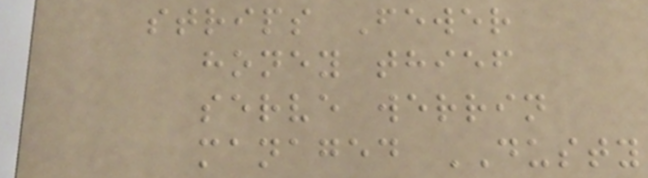strips Fewer
honey thief
serve werrin
managed DUSTY
